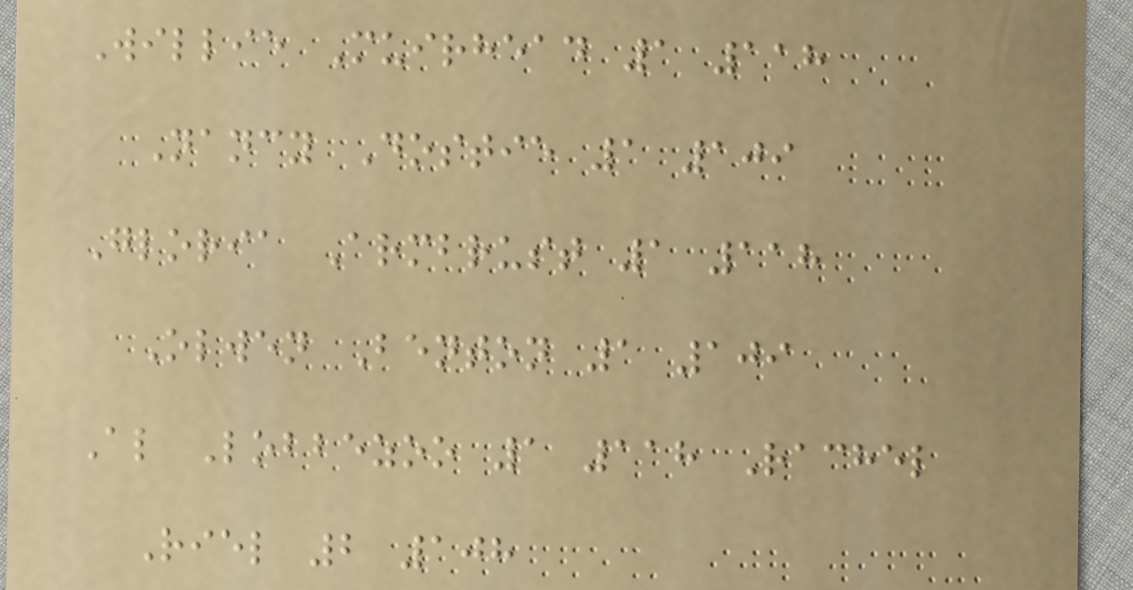Willie Muirhead 1 118
Nancy Dostie 1 109
Gloria Armbrust 1 118
Olwen Benton 1 109
Al Lobbezoo 1 118 Rachel
Riel 2 108
